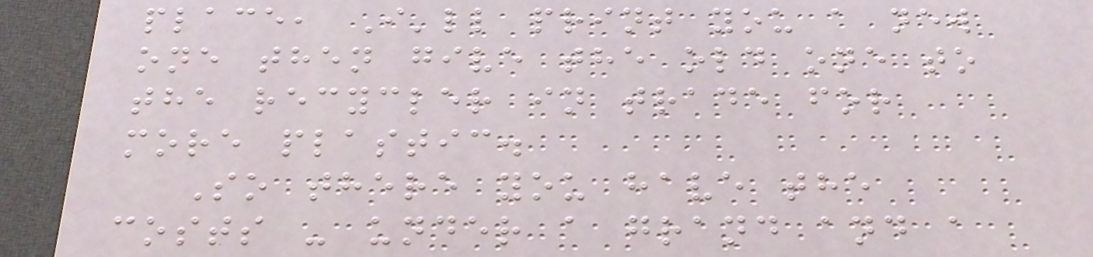place, I'll print you a new
one then give the old one to
the recycler in trade for
more plastic.
So there you have the
costs - under a grand and a
